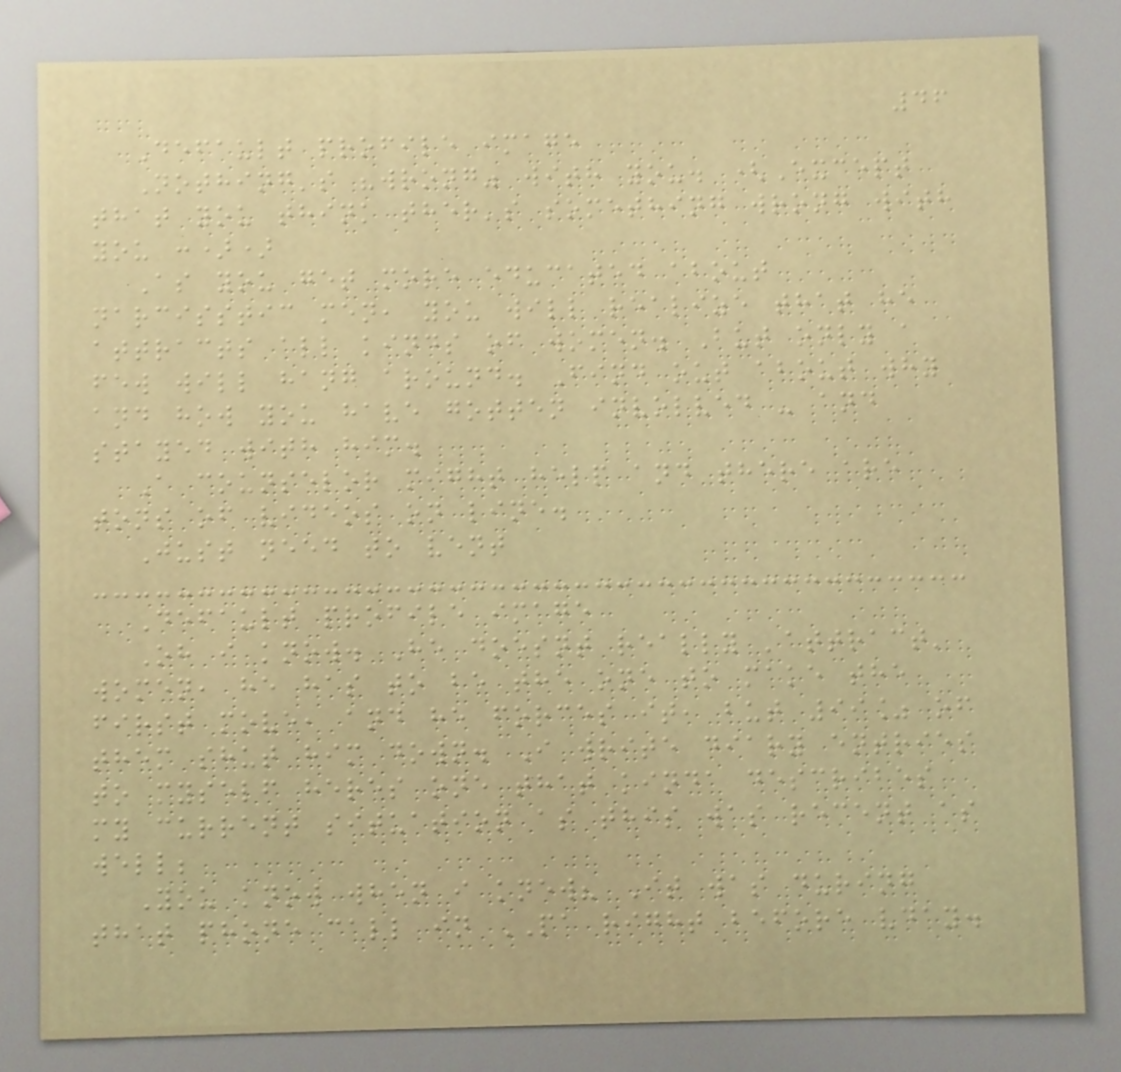46
Default profile image
Nothing's "wrong" with you. (Except
that you think ther's something wrong with
you :))
As you get more educated about
narcisstic men, you will realize that he
attracts all kinds of women. But only a
few will hang around. Find out about why
and how you have gotten involved - and
stayed with him.
A counselor might help and there are
tons of videos on line.
Just need to vent
Default profile image
Oh i know. He doesnt really 'attract'
women, he has to be the one to make the
first move, and he forces it, but 99% of
them shut him down. I write diary entries
to myself heres one that kinda describes
my current situation as this was recent as
well;
You know when i knew? It was during
that phone call in PA right before vday.
